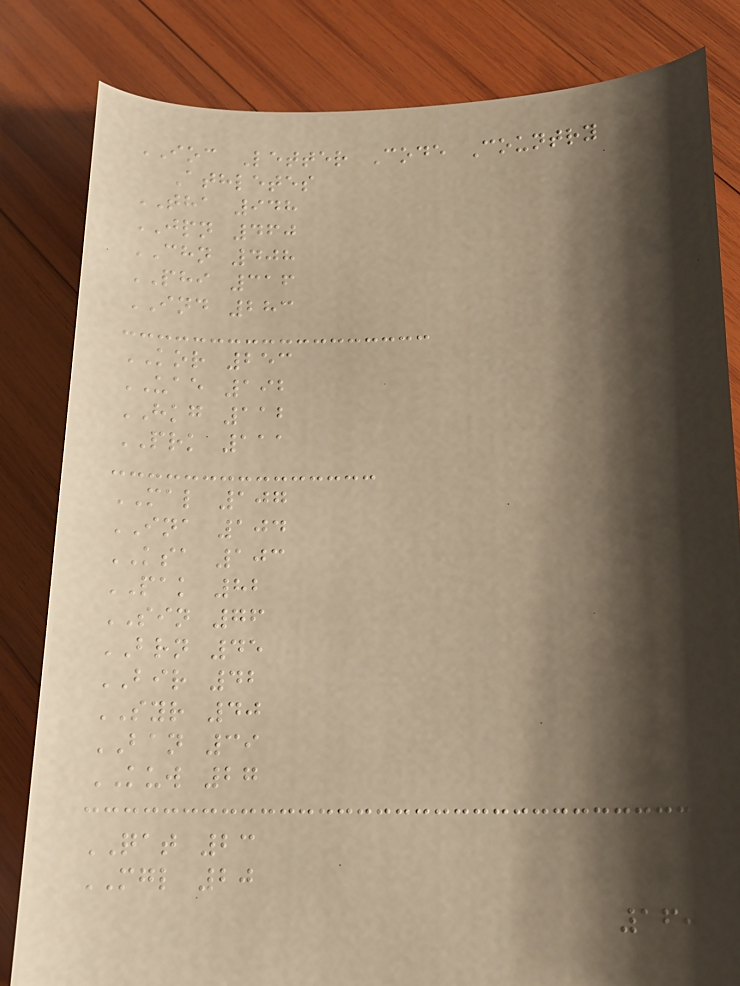IOC Letter Code Country
Athletes
THA 948
JPN 460
CHN 408
PHI 316
IND 283
KOR 253
UAE 192
HKG 112
PRK 111
MAL 107
INA 104
KSA 103
PAK 82
SIN 76
BRN 45
BIR 42
SYR 40
BAN 39
KUW 27
QAT 23
MGL 20
160
